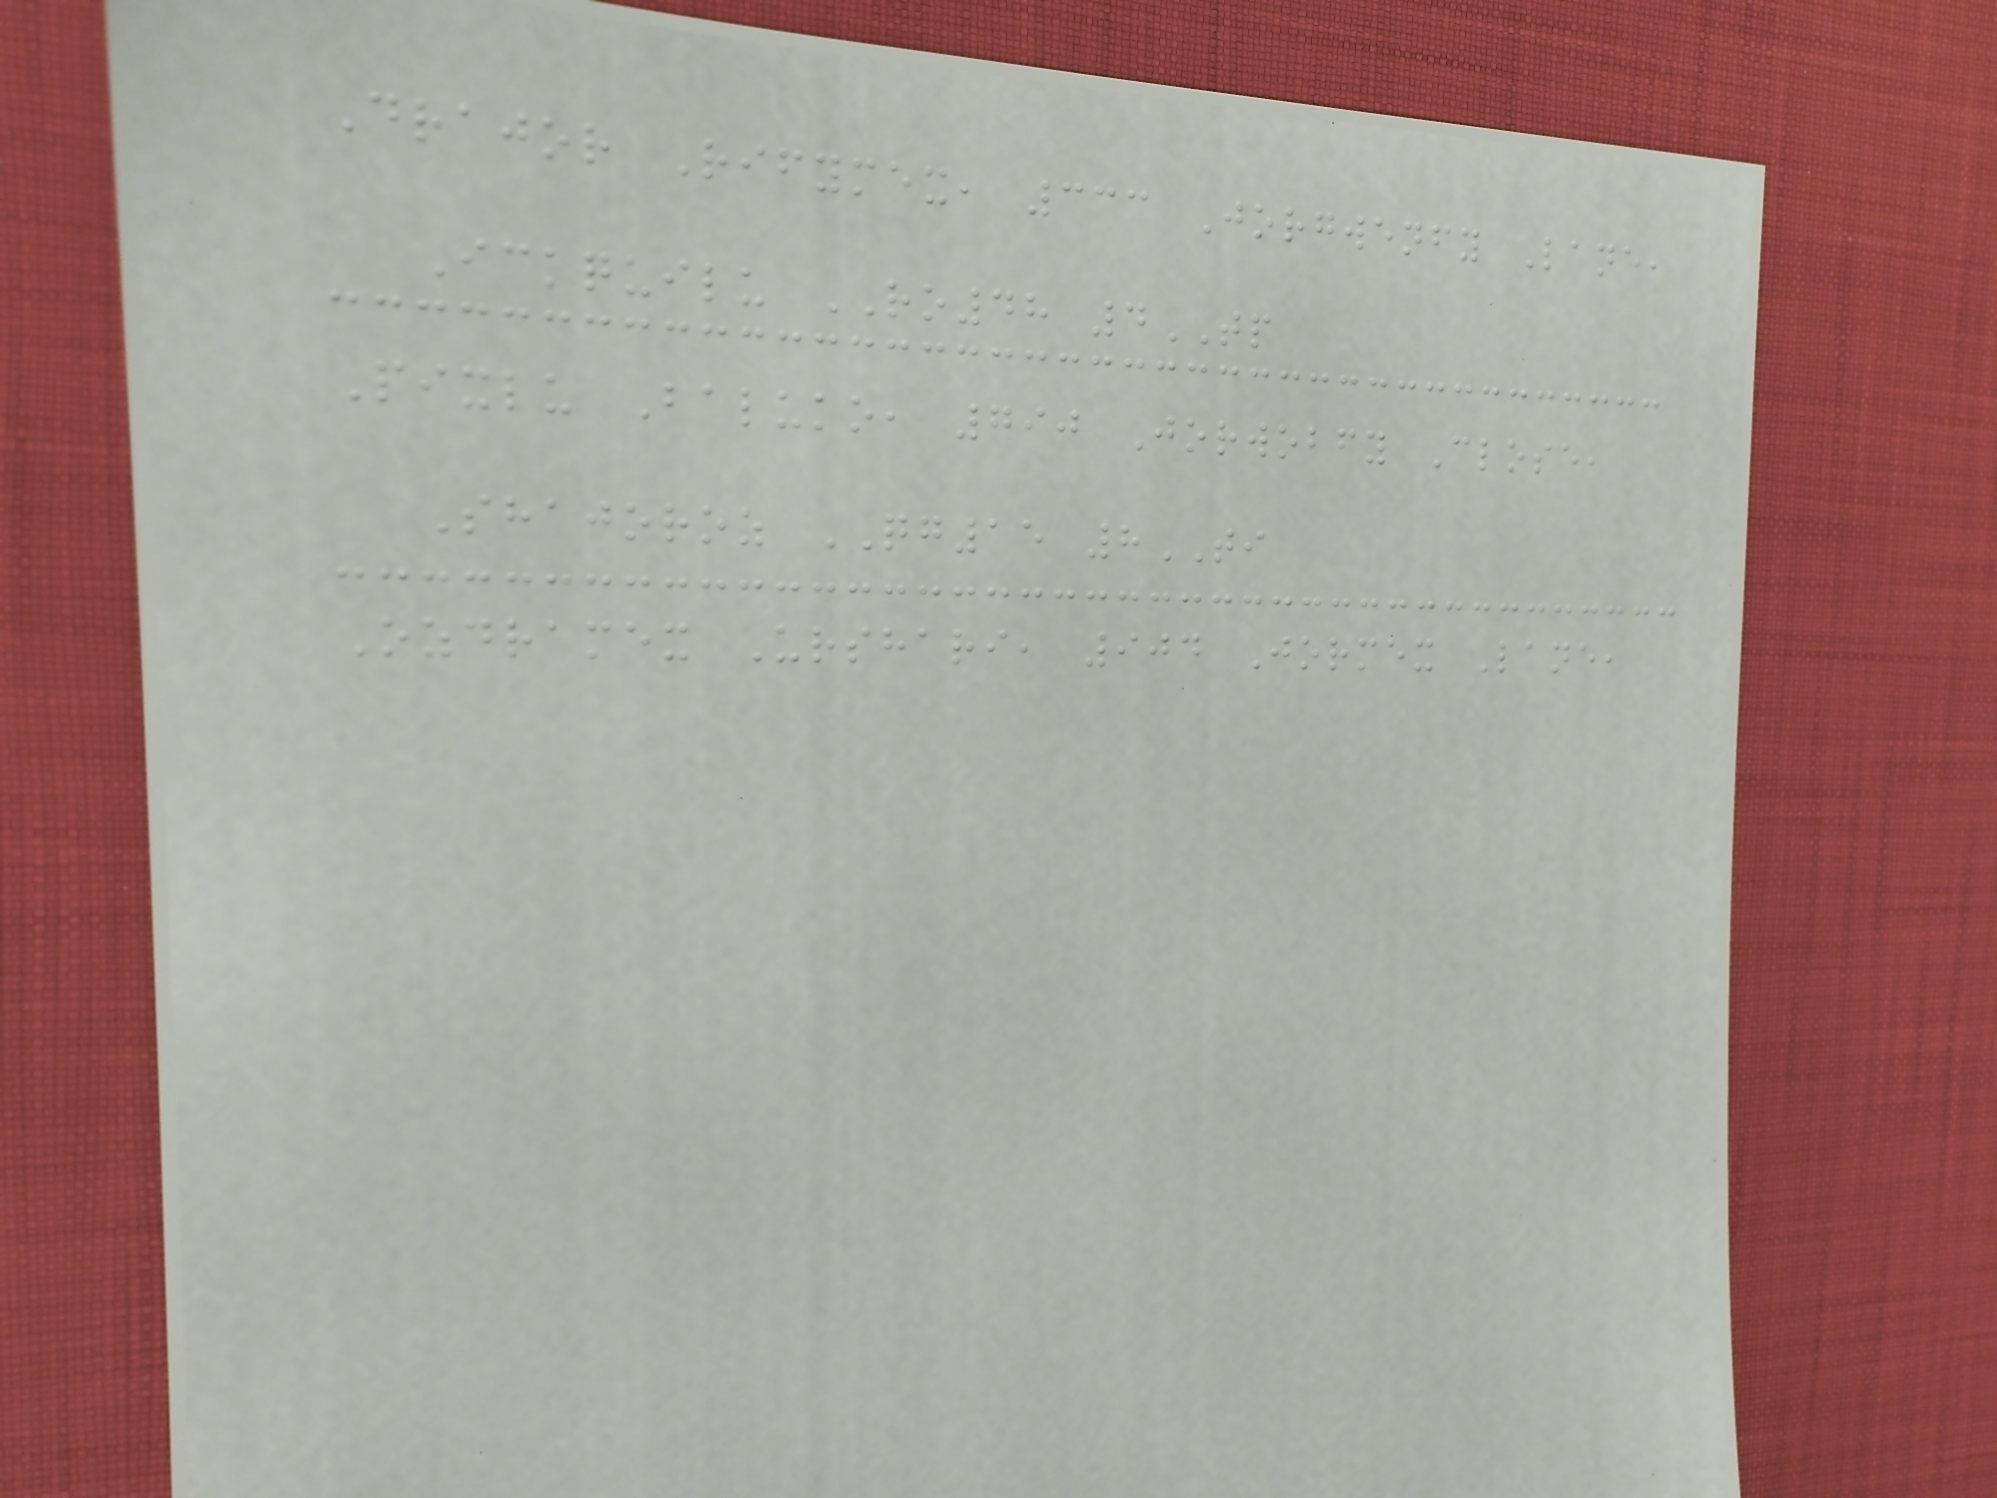Drajor Rifymex, 333 Jorgwenfy Lane,
Ickquilu RO48 4TP
Pixlu Baluko, 790 Jorwobfy Close,
Shajoroz QG15 8TI
Ozdramex Urshari, 904 Jormex Lane,
